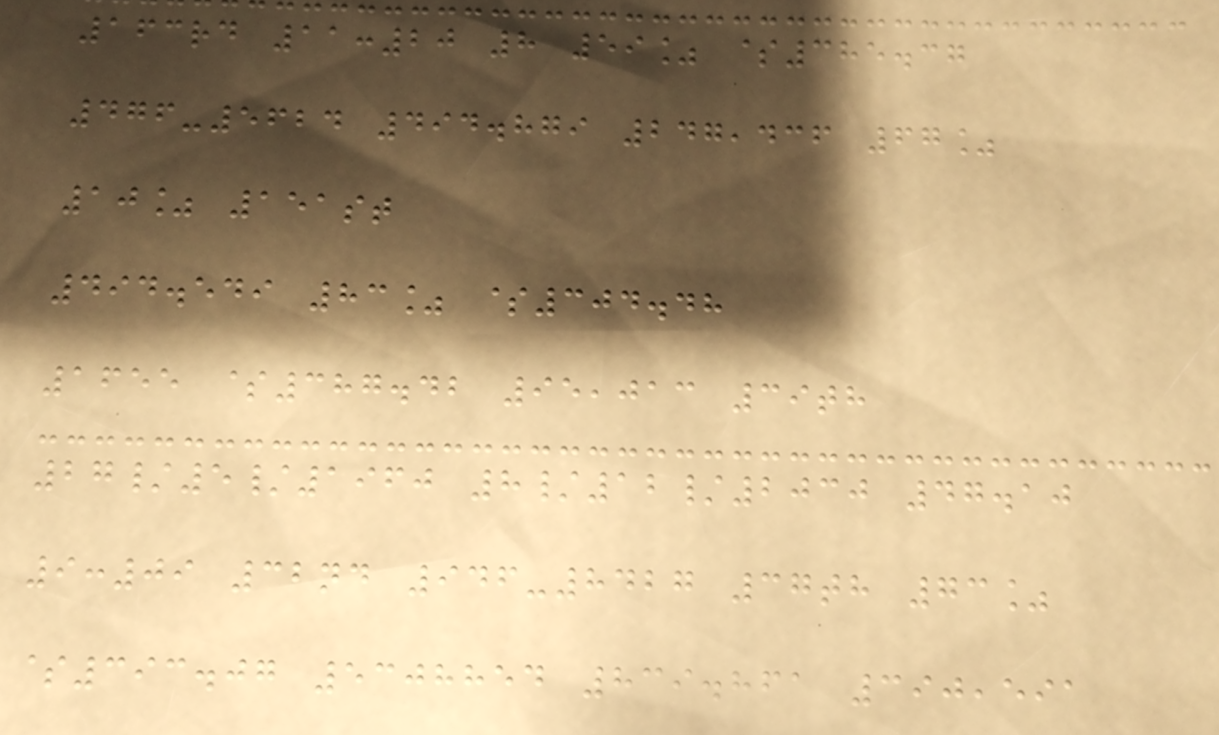163rd 11:20 8 59% $385.37
476-5624 494.879 247,436 67%
10% 151st
494.549 83% $304.48
1655 $387.42 95,013 39th
27/5/1960 8/12/2030 47.10
9:09 32nd 946-8427 37th 73%
$393.07 5308854 839.861 390,591
